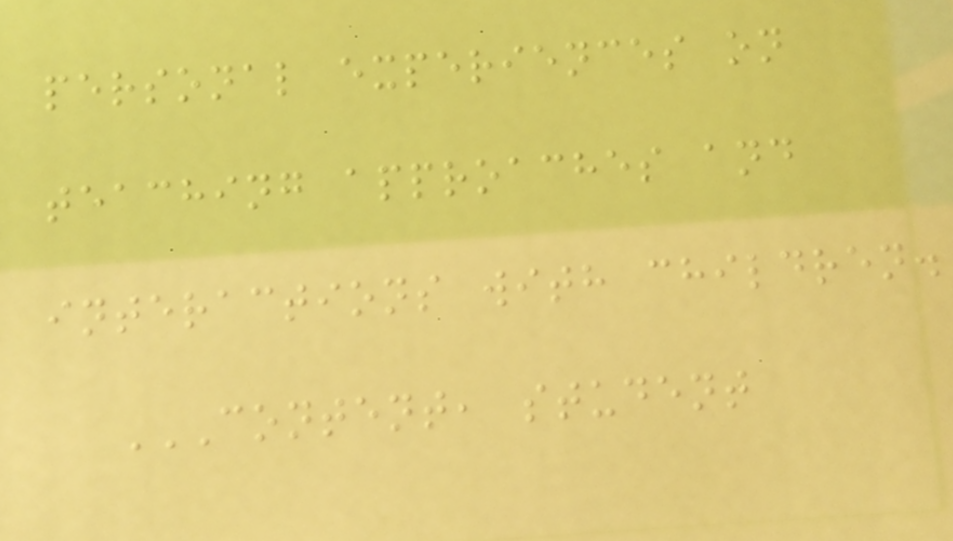personal experiences on
teaching approaches and
interactions with children.
CONTENT, STUDENT
